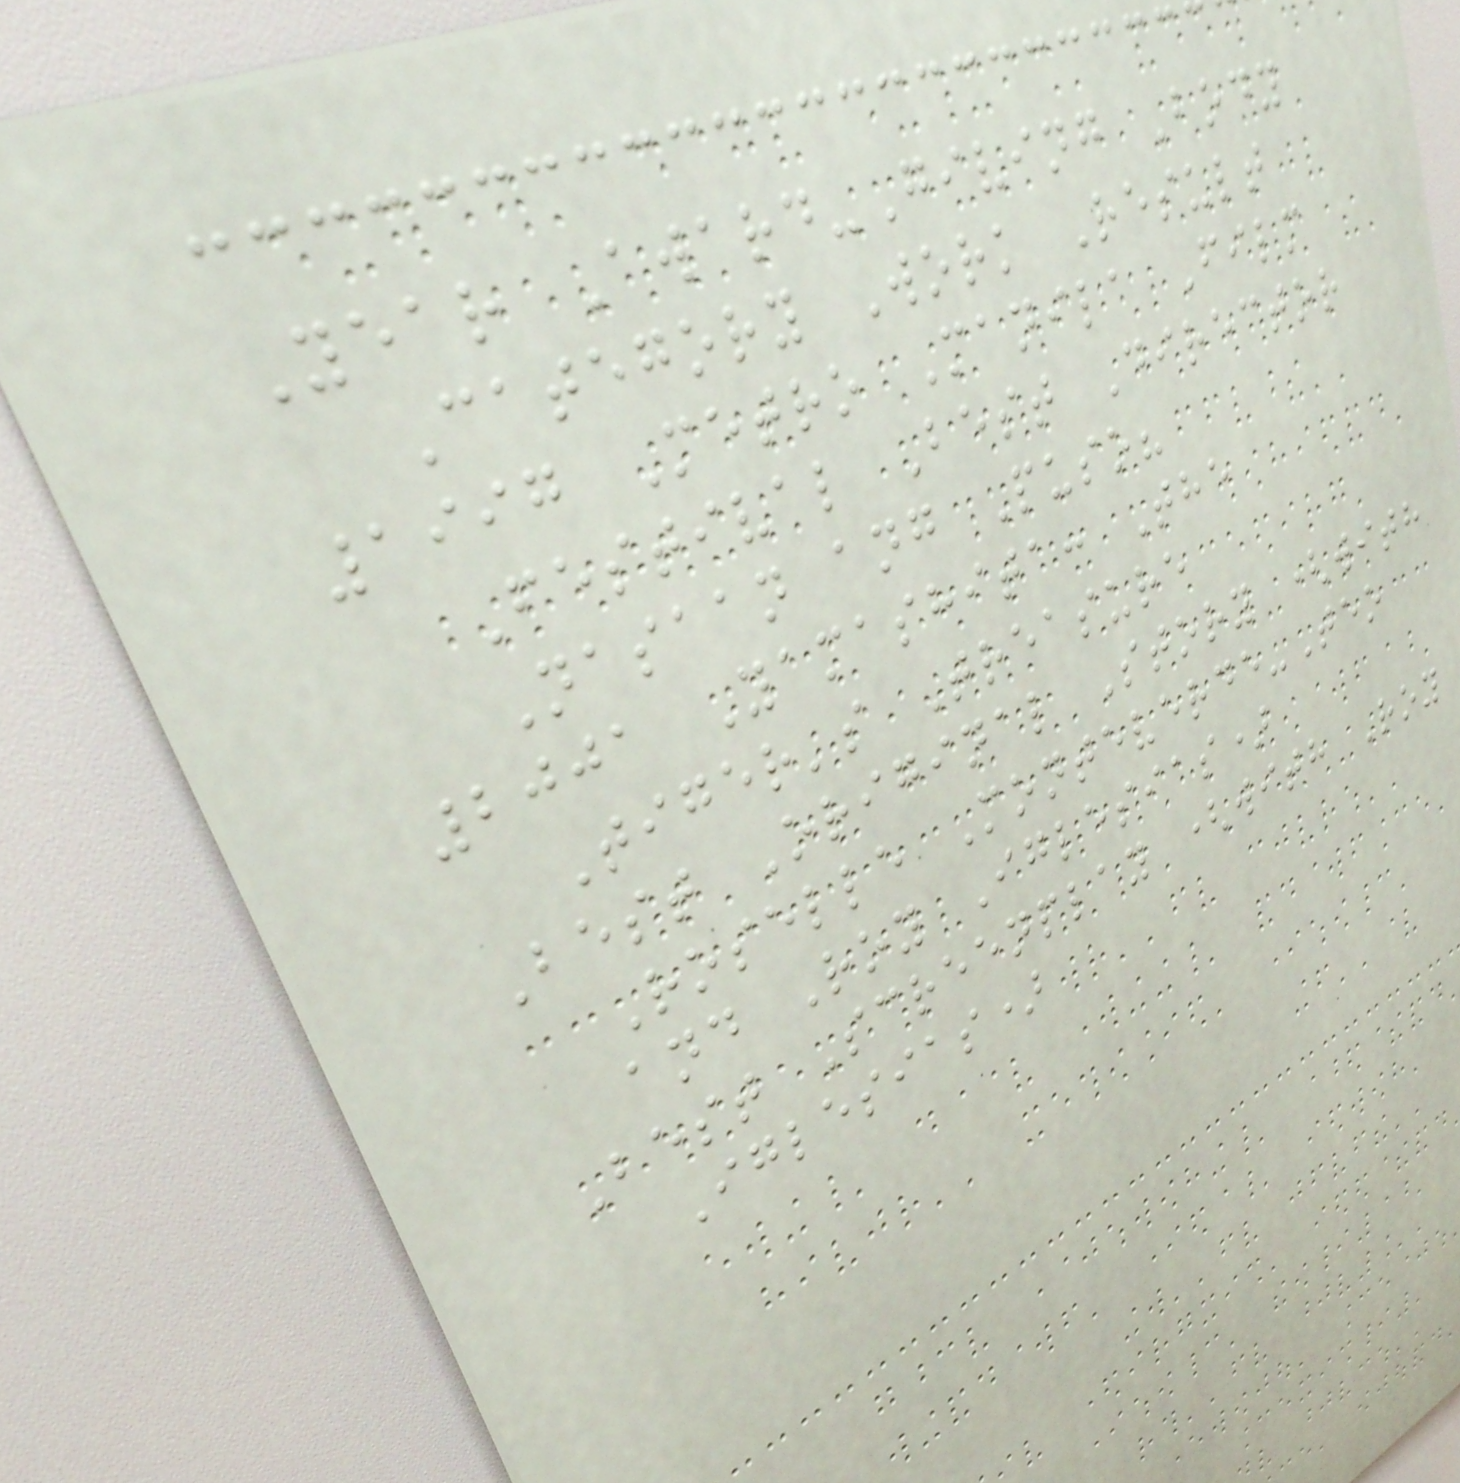Year Award-Giving Body
Category Work Result
1997 Metro Manila Film
Festival Best Director
Nasaan ang Puso?
2001 Yamashita: The
Tiger's Treasure
Best Original Story (with
Roselle Monteverde-Teo
and Roy Iglesias)
Best Screenplay (with Roy
Iglesias)
